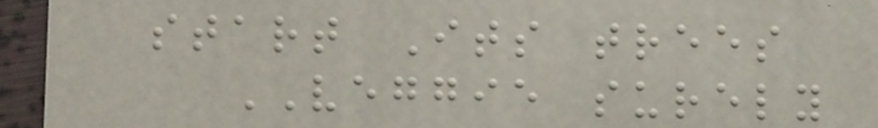start Its trees
VEGGIE surely
